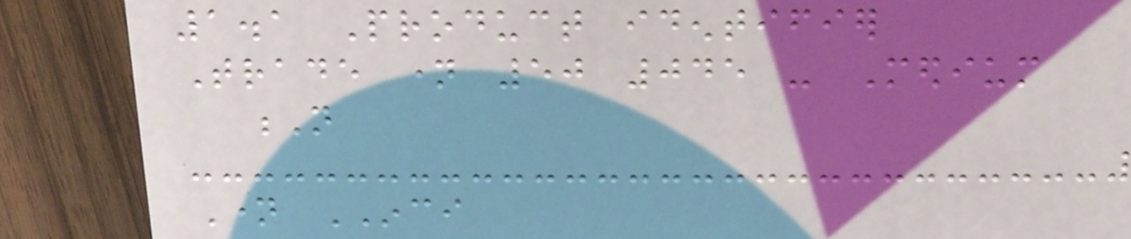1.1 Product identifier
Trade name 50 045 - Medium
N
Name INCI
